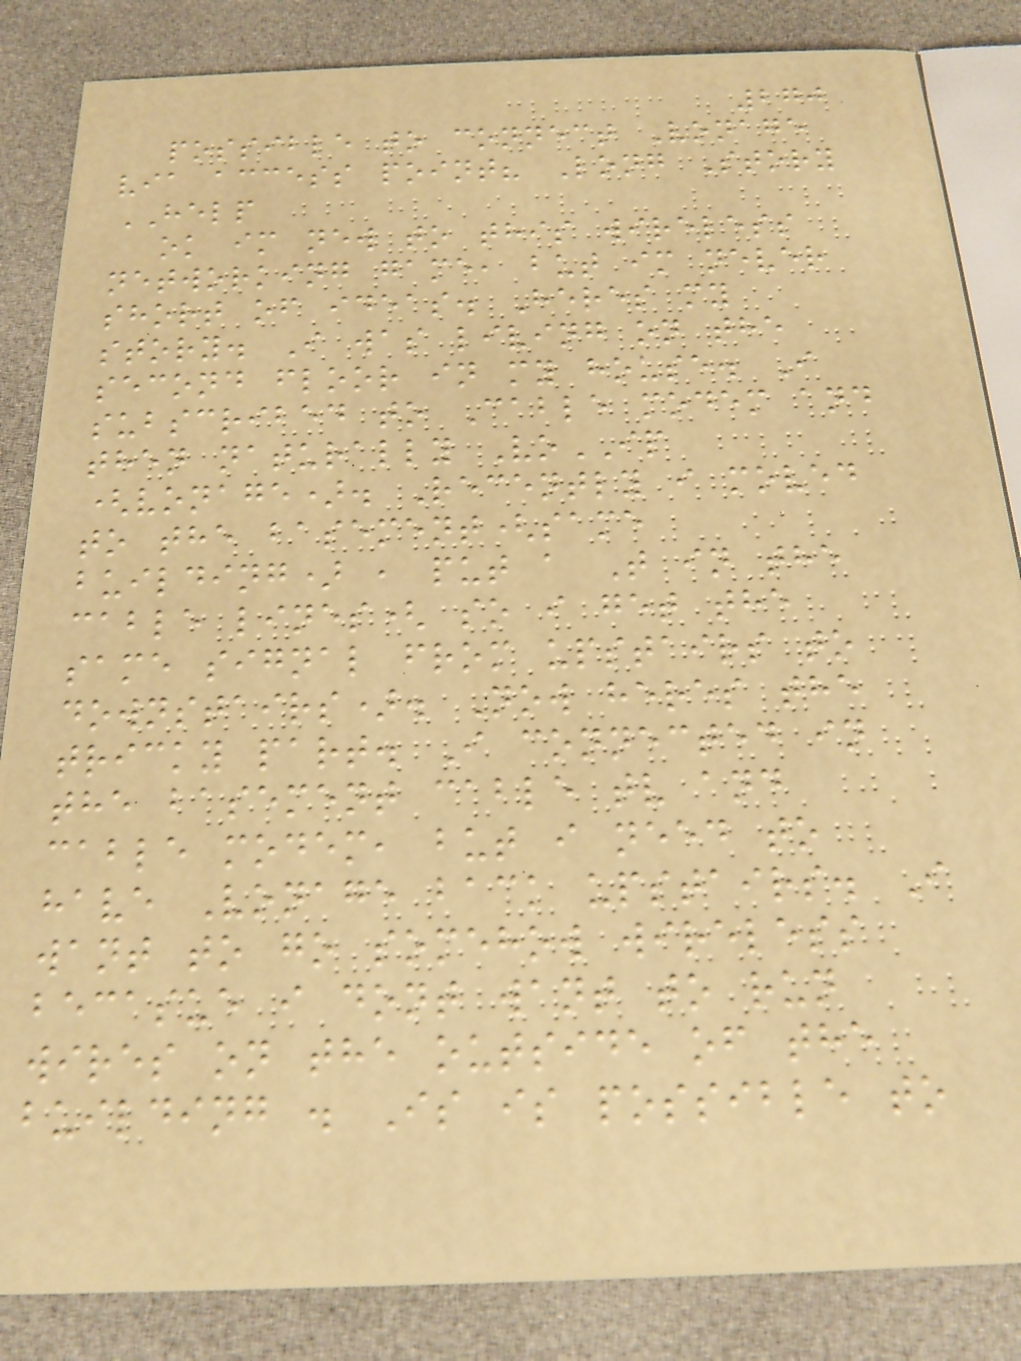270
possible to connect Vonage
via access point? Long Story
HELP
ok im new to this wireless
networking game, but im never
short of ideas. Heres my
story. I was living on the
second floor in my house. I
subscribed to Cable modem and
then naturally VoIP
(vonage). Recently i moved
to the basement(same
building) , put a T in the
cable lines( so i get the
same signal from upstairs to
downstairs). Now heres the
tricky part. I connected in
the basement cable tv and
cable modem, but i need to
have Vonage back upstairs. I
want to go somehow wireless
becasue i dont want to run
wires on the outside of the
building . Is is possible to
